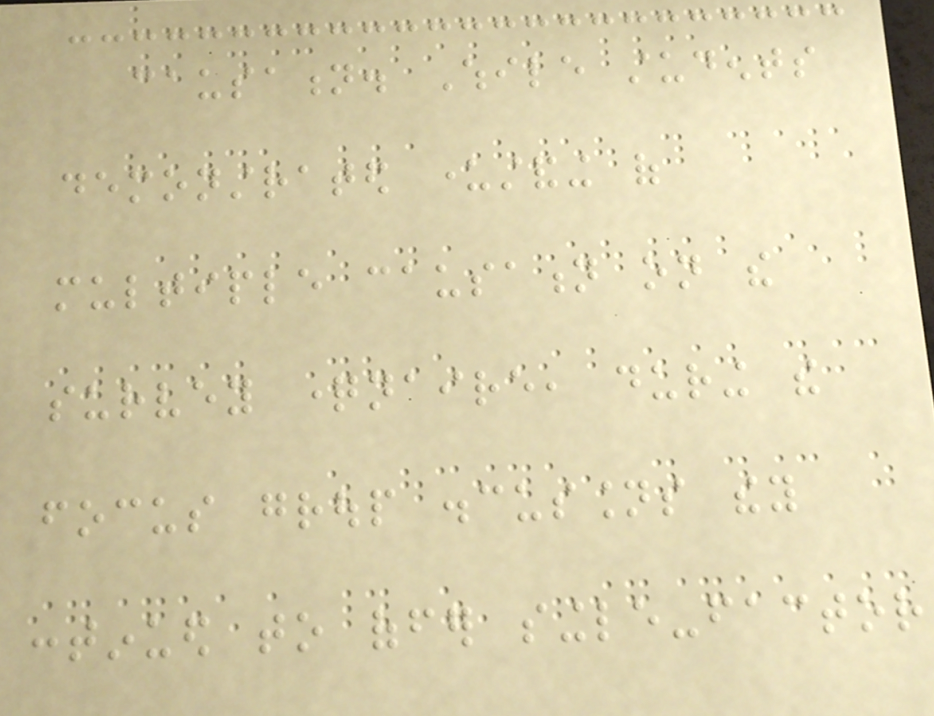causation. While students
demonstrated understanding of
multiple causation on the
survey questionnaire, during the
focus group discussions they
continued to offer single-factor
